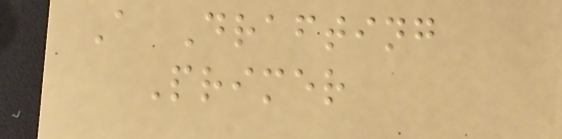A Drafting
Primer
